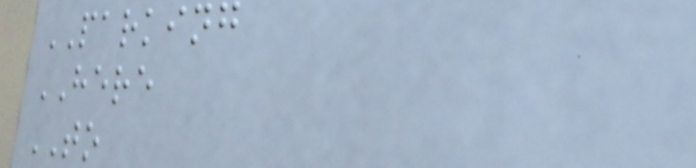PARKING
HERE
TO
